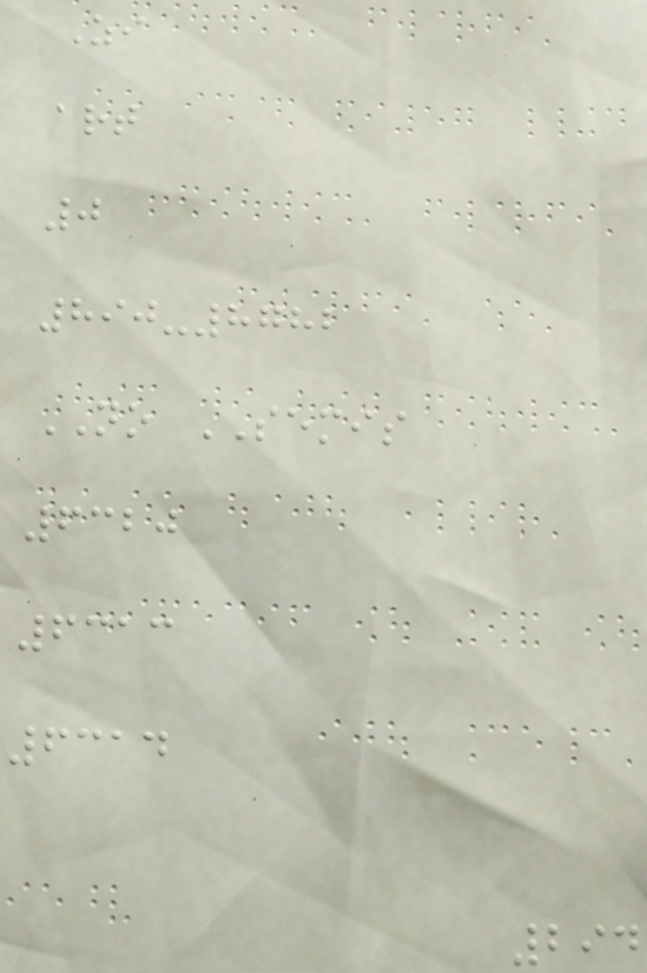Zi
art
0
890-8782
NO SEMIS
6320
6313
6314
294
